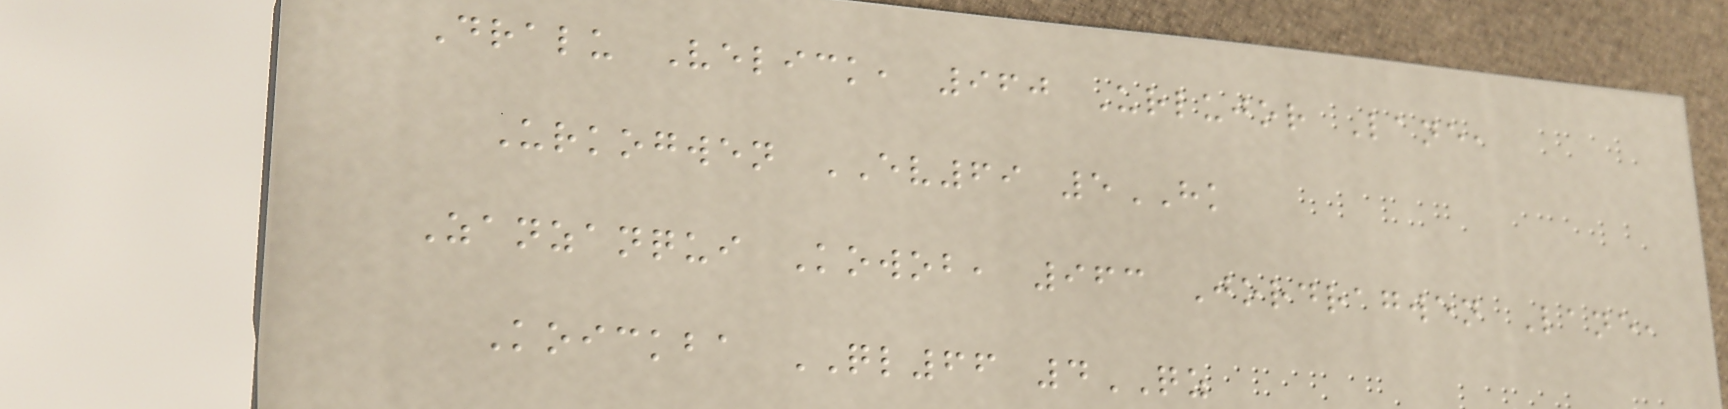Dralu Velick, 960 Urlujor Lane,
Urkogwen EV69 5HK
Zanzanqui Kowob, 963 Jordragwen Lane,
Koickba QL66 4QZ
